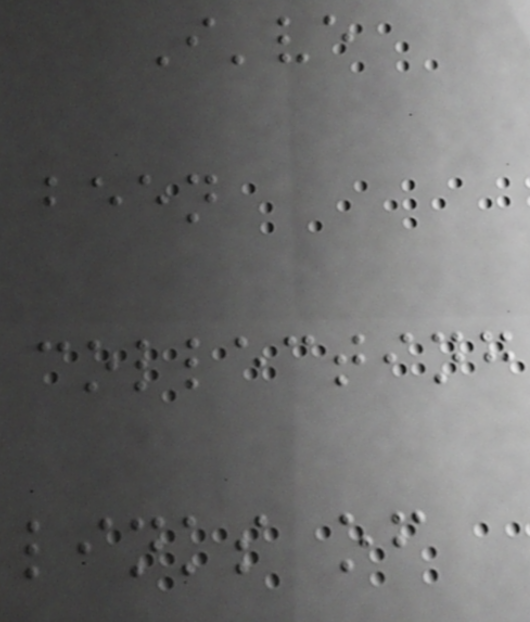I've
been
collecting
links of
